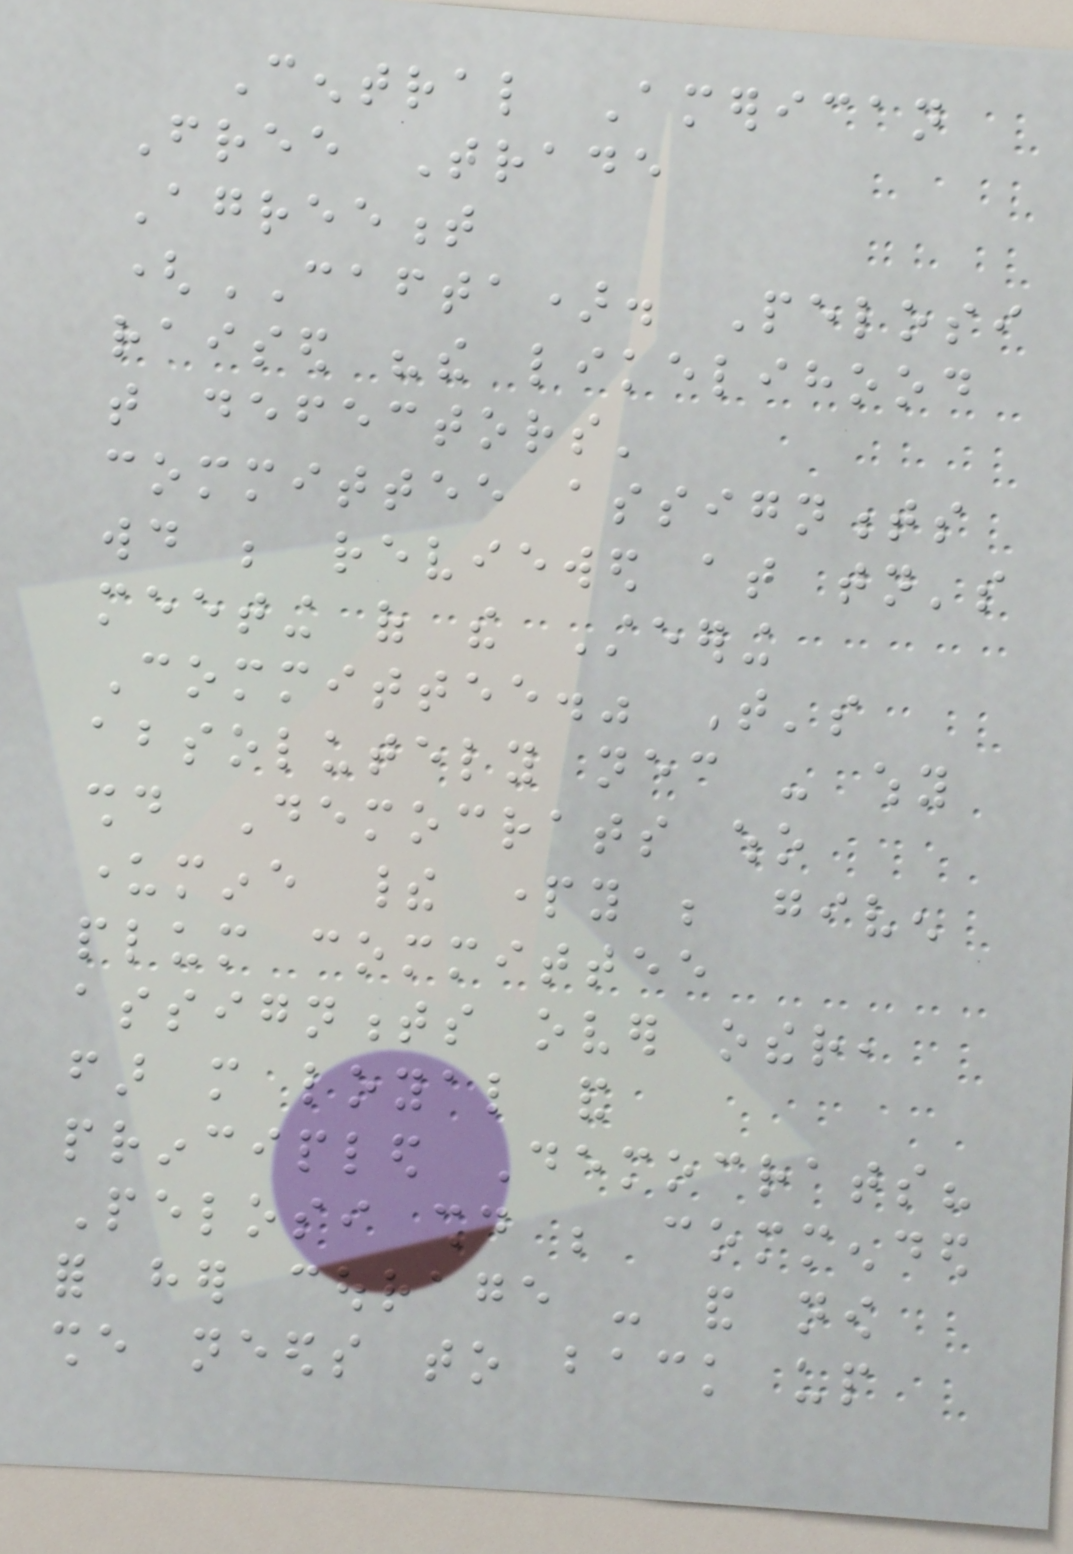Central American
Free Trade
Agreement
(CAFTA). Pelosi
raised "the likelihood
that defectors'
committee assignments
would be reviewed at tonight's
meeting of the Steering
Committee." That's
absolutely necessary - why
should Democrats who
undermine their party be given
plum committee
assignments over other,
far more loyal and
principled Democrats?
Pelosi should be commended
for her courage - and now
she needs to back up
